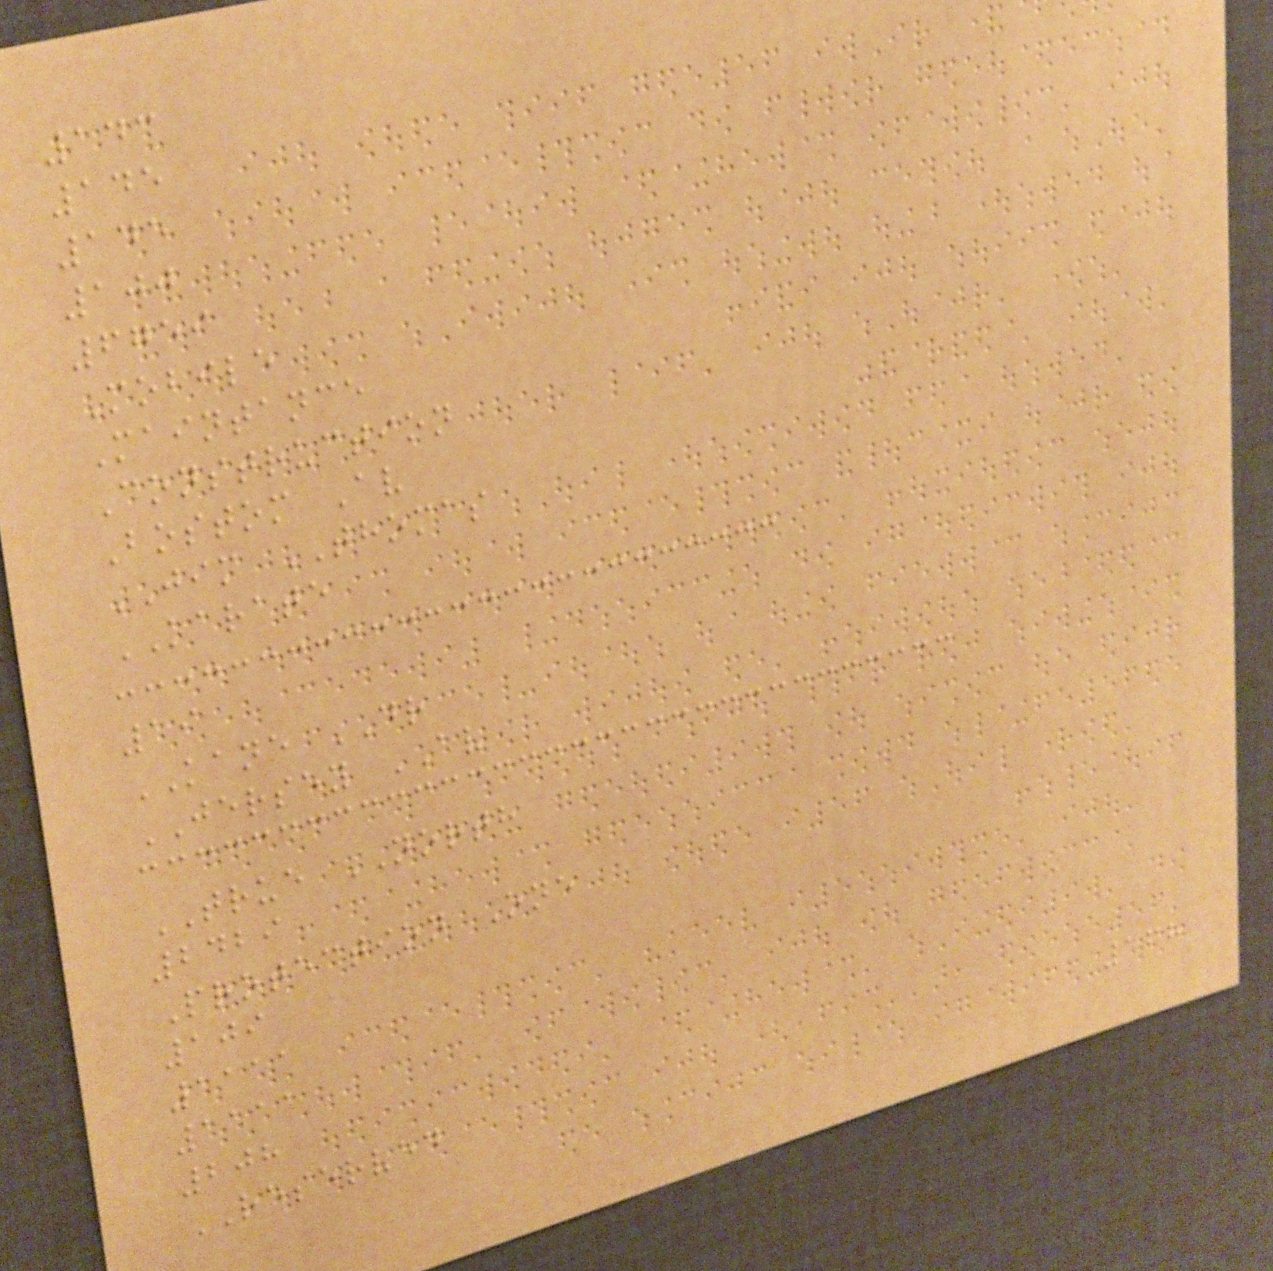143
145
145
100
6759
Mobile
Maintance
Construction
Bostom Av
JIM THOMAS
KARATE
19
KANE DR
JERSEY AV
TRUE NORTH
2429
Protection One
109
1111
1111
208
RESERVED
168
